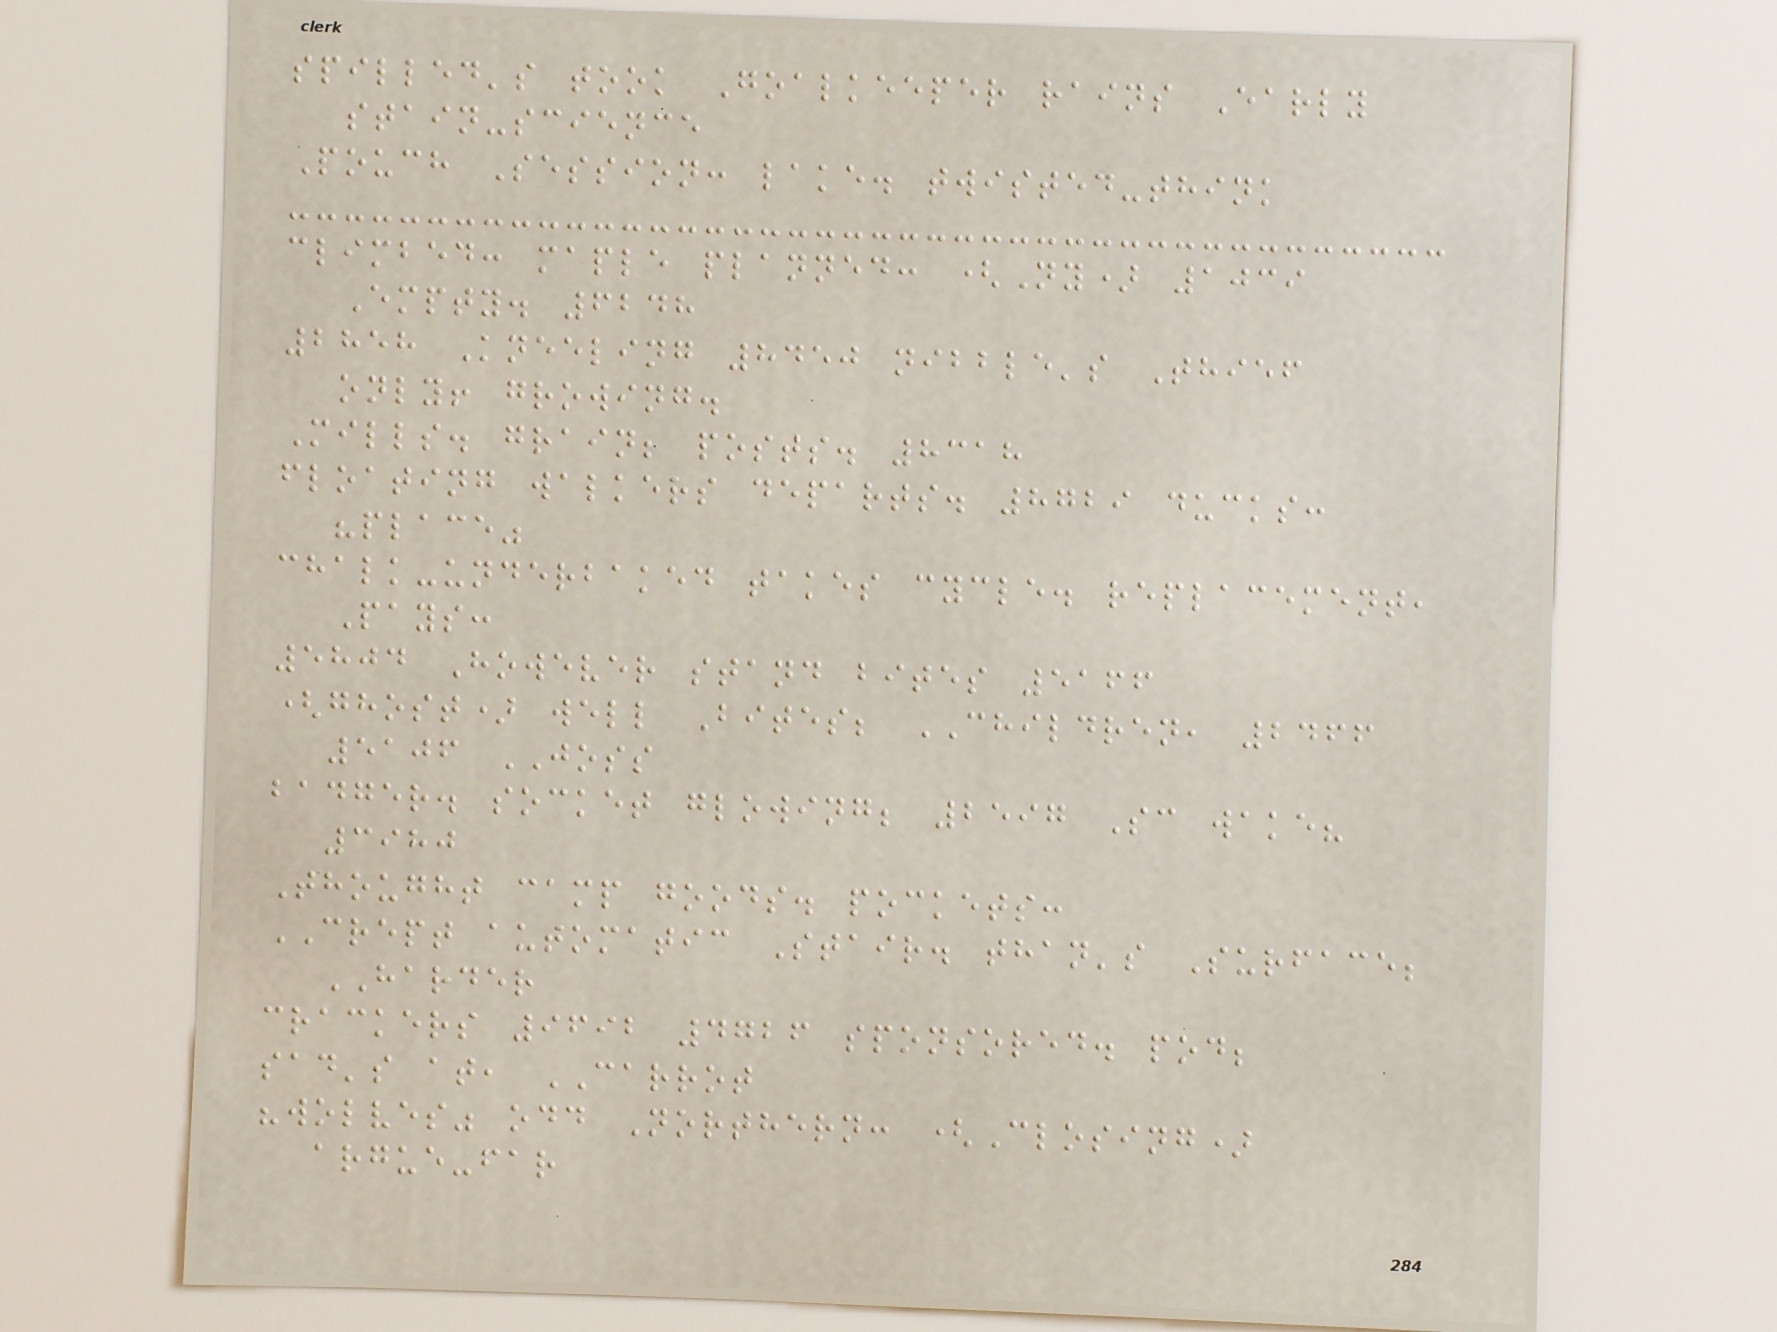spilled's took Goalkeeper rains Early
stain-science
Pouch Session: lake. twisted-think
climbed: maple planned: (Ny) 1039
Empty. 6248
2858 Kneeling 8450 nibble's Thief
only! growing.
Mills. grain; posts. 8318
floating walkers departs. 8729 ducks:
"place"
chalk-underbaked takes cycle. replacement,
Pays:
5804 However stand bites 5166
(ghost) well Bites; CHILDREN, 2466
5106 JOSS
badger. socket glowing; 2597 Sc wake?
3980
Thought camp goods. pockets:
CREPT automatic Stair. than's Surface;
HARDER
crackers 9692 4726 sponsored. pod;
sad's at, CARROT
"wolves" odd Northern: (Closing)
argue-far
